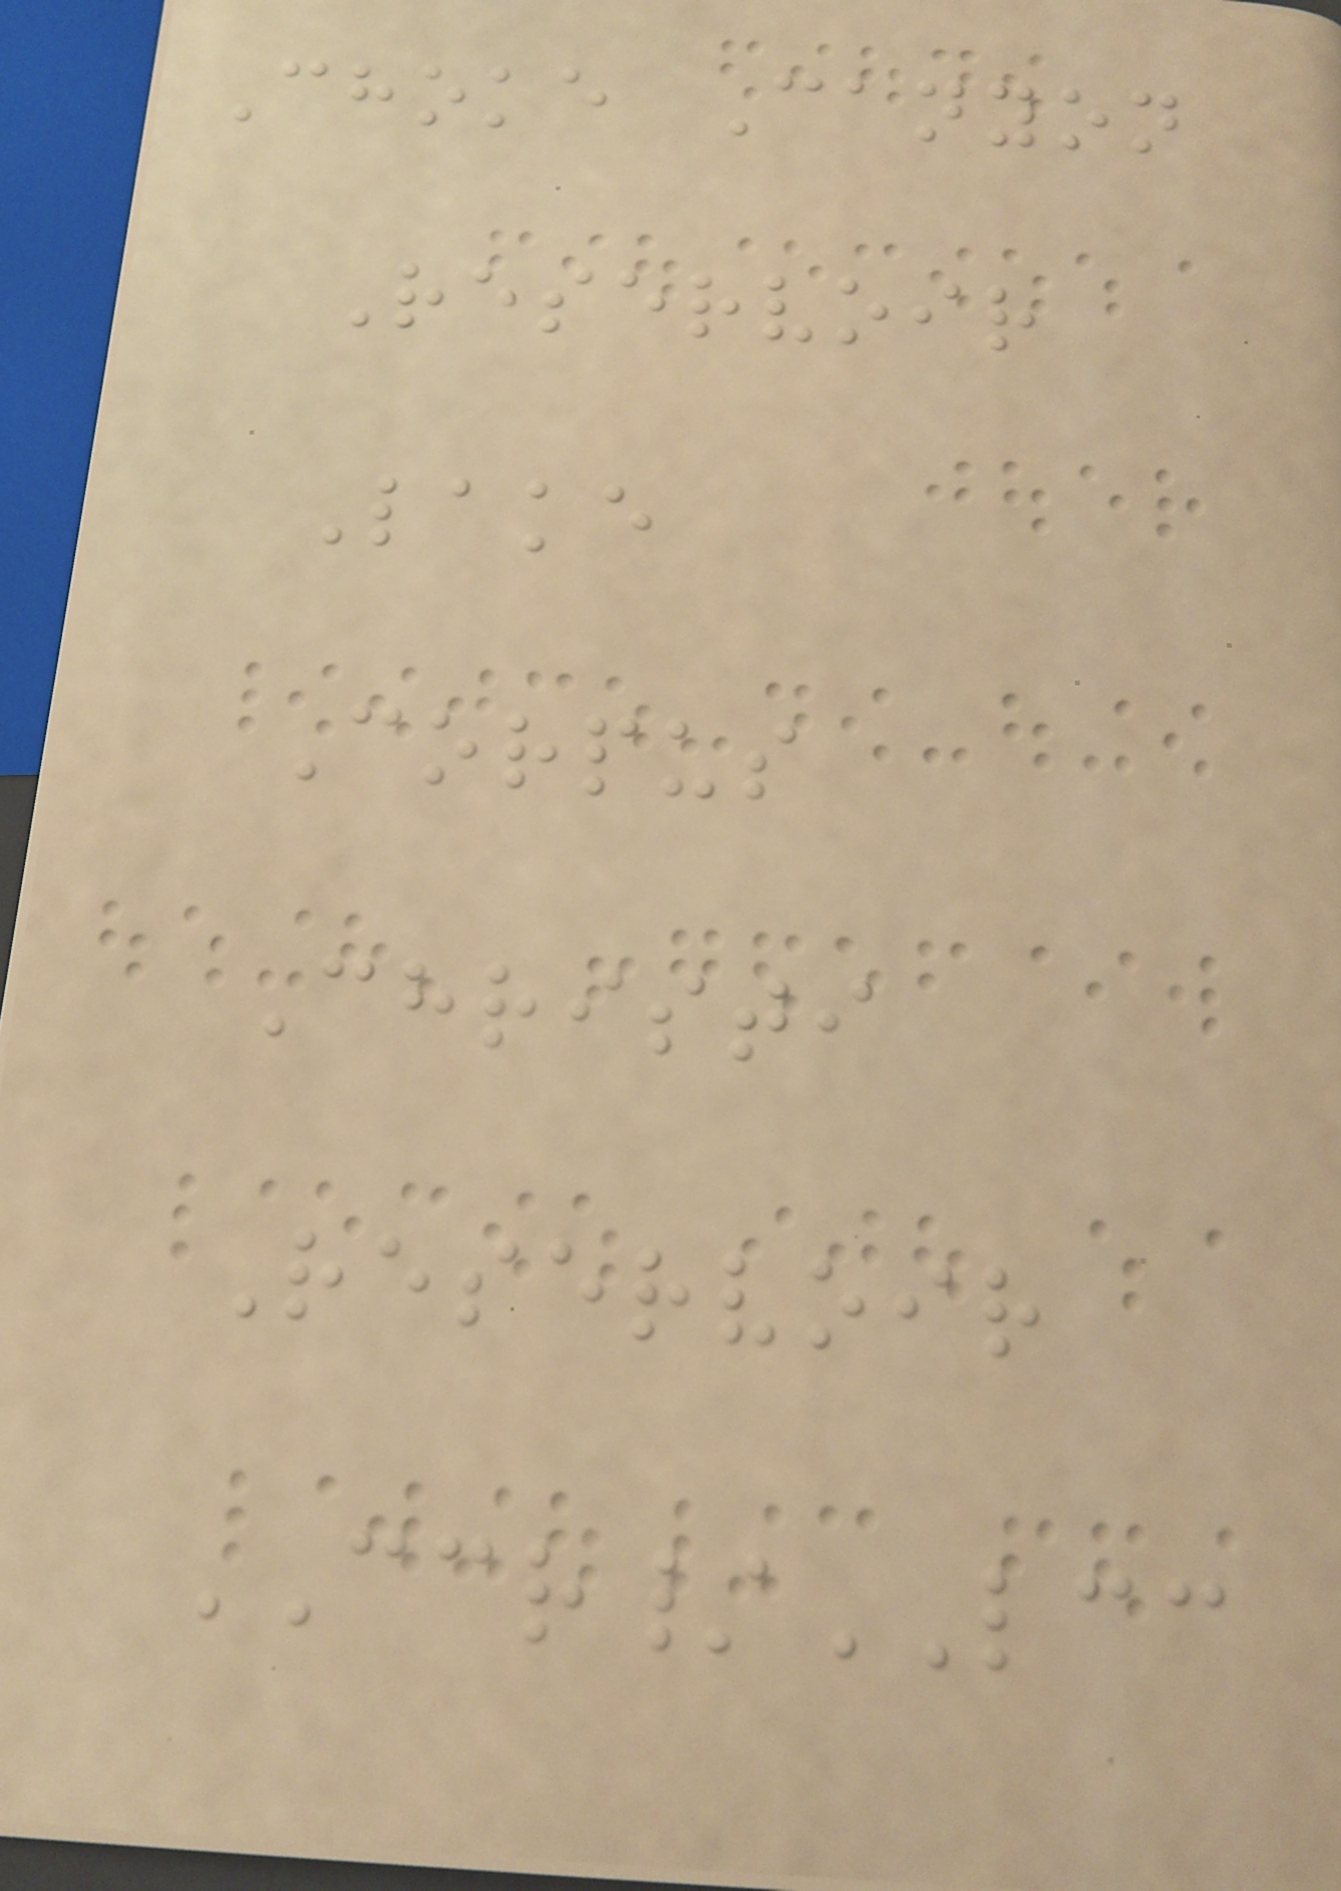Choke Canyon
Reservoir
Lake
Corpus
Christi
Reservoir
CCR/LCC
